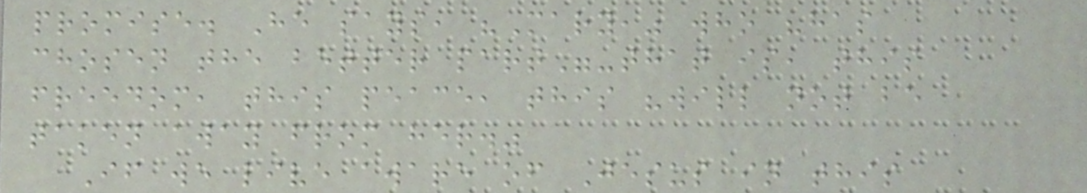promise. He says, "Mary," who "has
chosen the better part"-that is, this
freedom, this peace, this "will not be
taken away from her."
If we live aware of Jesus in this
